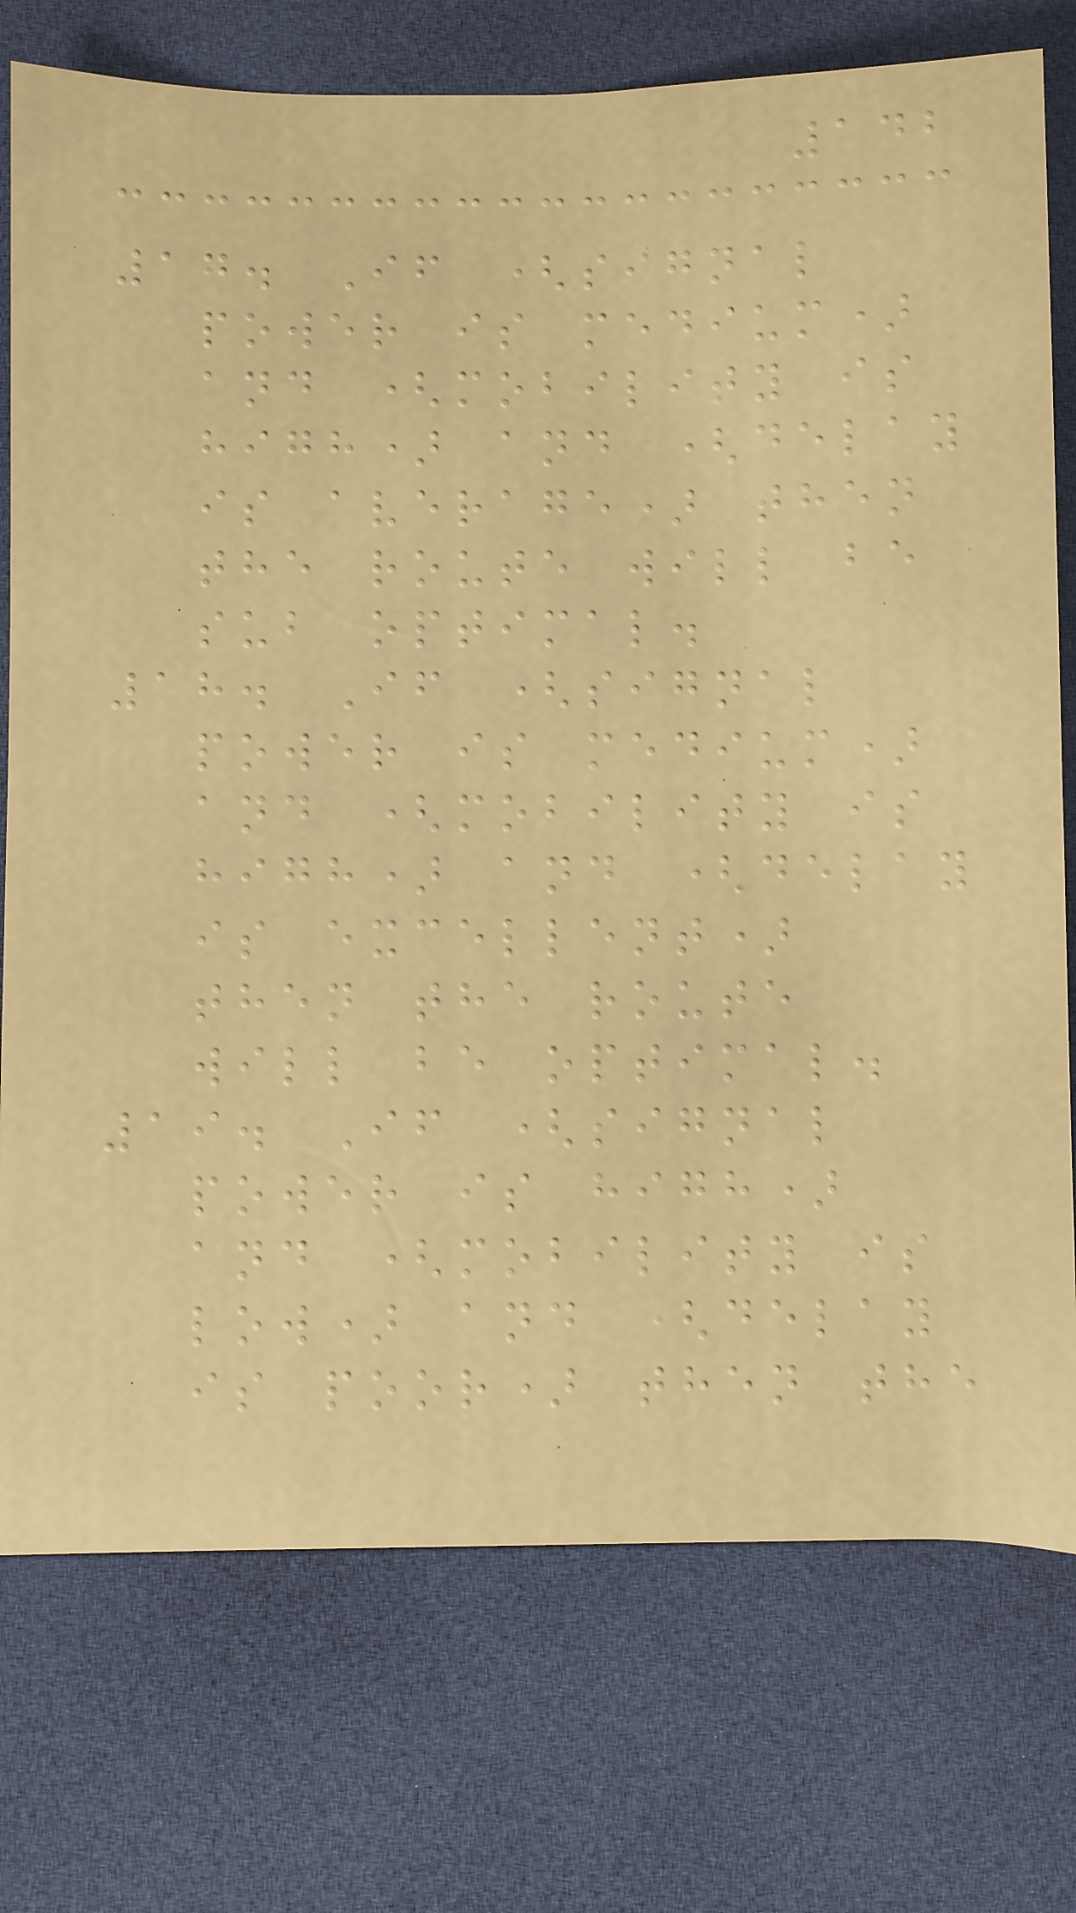142
17. If (signal
power is medium)
and (mobility is
high) and (delay
is average) then
the route will be
sub optimal.
18. If (signal
power is medium)
and (mobility is
high) and (delay
is excellent)
then the route
will be optimal.
19. If (signal
power is high)
and (mobility is
low) and (delay
is poor) then the
